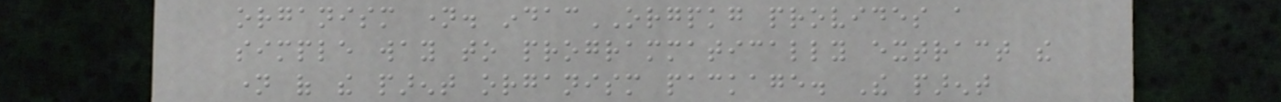organism name. indacORGPKG provides a
simple way to programmatically extract the
name of the parent organism package. The parent
